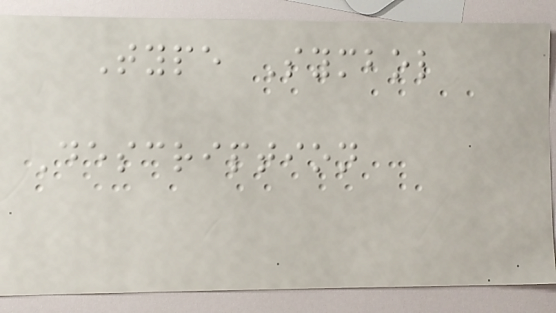Type Symbol
Description
